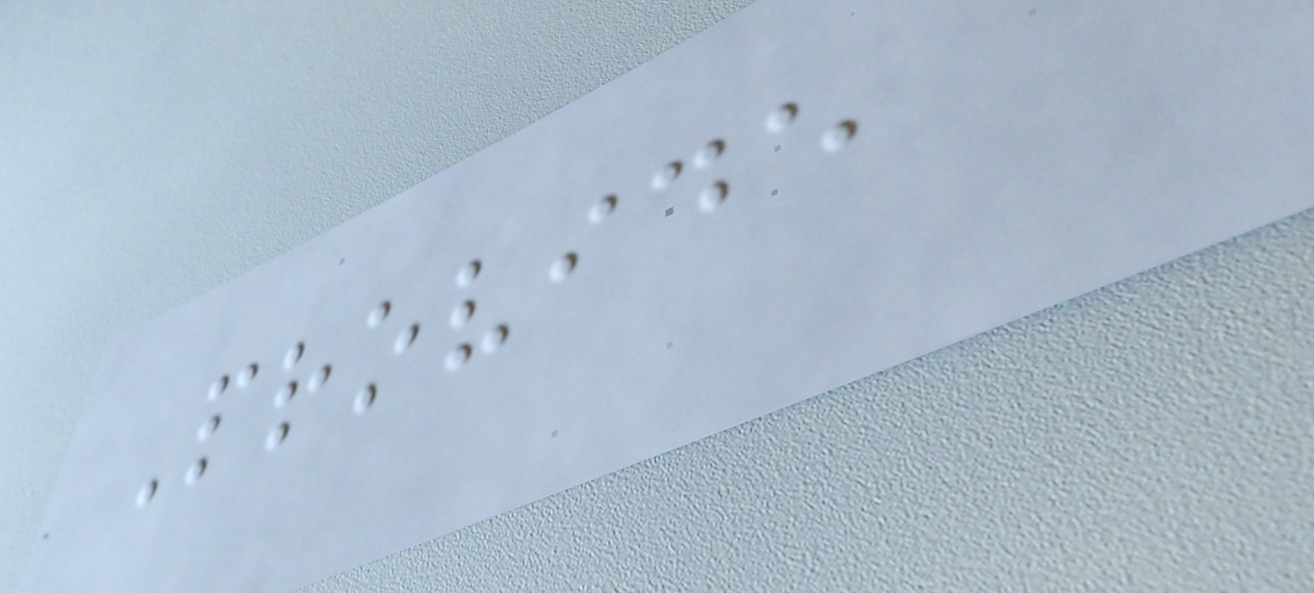Provide
